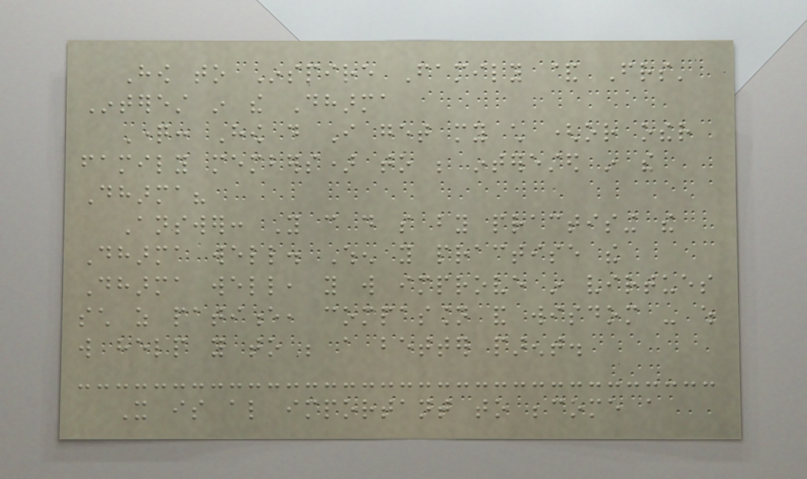How to Inspire Family & Friends'
Interest in the Dharma
Question: How do I get my child (or other
family members) to be interested in the
Dharma?
Answer: You can do so by practising the
Dharma well. When you practise the
Dharma well, you will improve in virtues
such as patience, compassion and wisdom - which
will help you to be a better parent.
It is also important to become a
